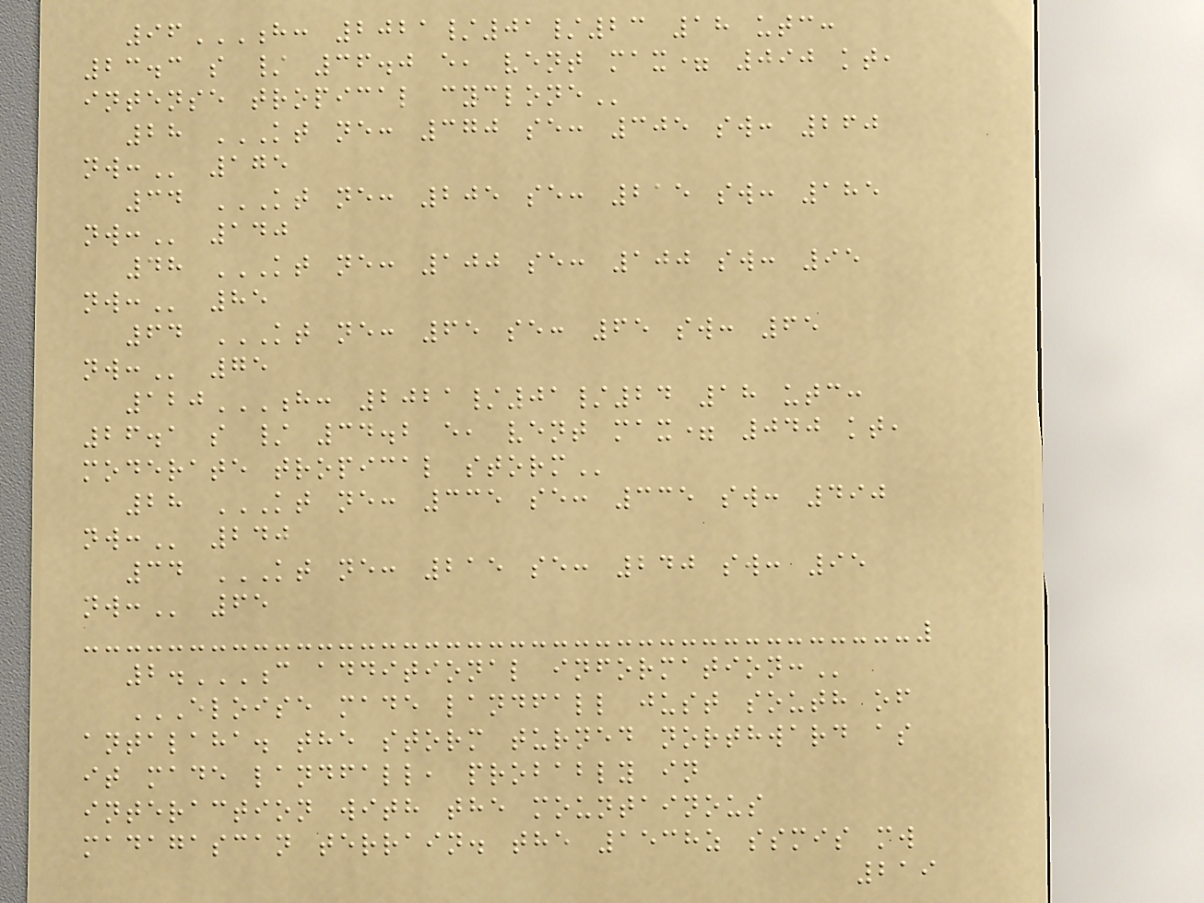96H: 2021/01/23 18 UTC:
23.3 S / 36.0 E, VENT MAX= 090 KT,
INTENSE TROPICAL CYCLONE
28 KT NE: 370 SE: 305 SW: 260
NW: 175
34 KT NE: 205 SE: 215 SW: 185
NW: 140
48 KT NE: 100 SE: 100 SW: 95
NW: 85
64 KT NE: 65 SE: 65 SW: 65
NW: 75
120H: 2021/01/24 18 UTC:
26.1 S / 34.2 E, VENT MAX= 040 KT,
MODERATE TROPICAL STORM
28 KT NE: 335 SE: 335 SW: 490
NW: 240
34 KT NE: 215 SE: 240 SW: 95
NW: 65
2.C ADDITIONAL INFORMATION:
ELOISE MADE LANDFALL JUST SOUTH OF
ANTALAHA. THE STORM TURNED NORTHWARD AS
IT MADE LANDFALL, PROBABLY IN
INTERACTION WITH THE MOUNTAINOUS
MADAGASCAN TERRAIN. THE 1538Z SSMIS MW
219
